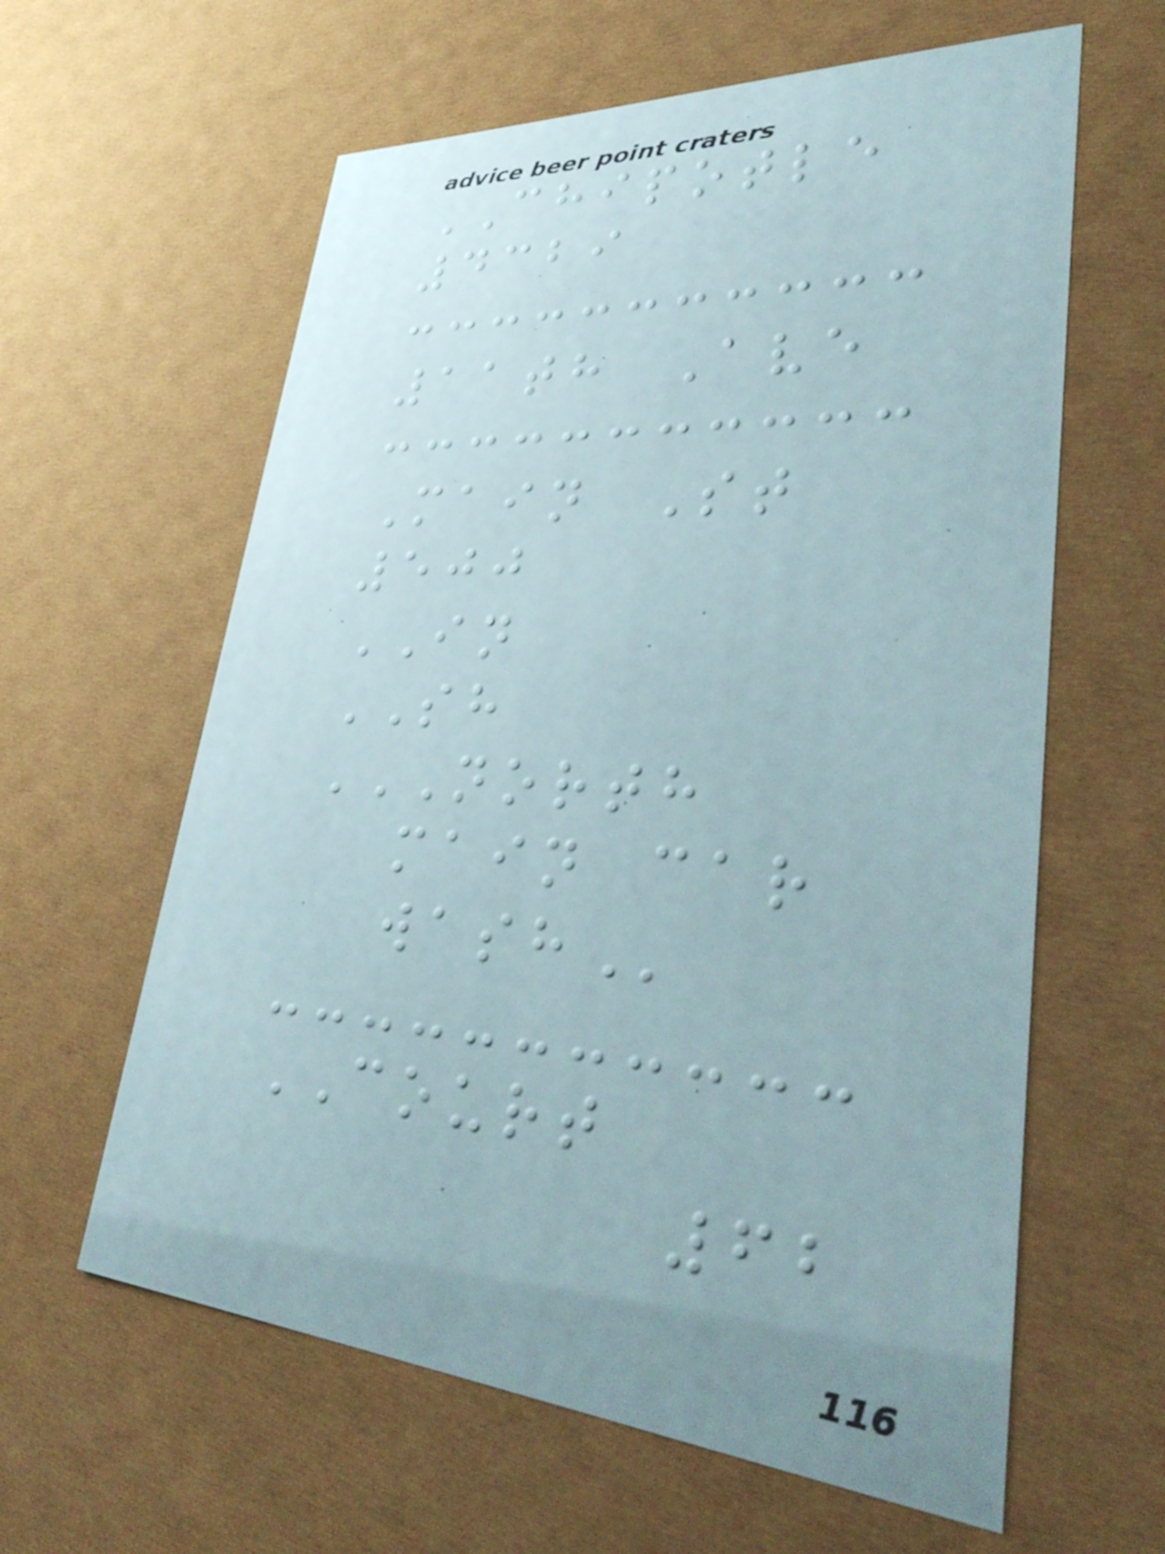CHIPOTLE
4329
11th Ave
Main St
500
IN
SH
NORTH
MAIN CAR
WASH
COURT
62
